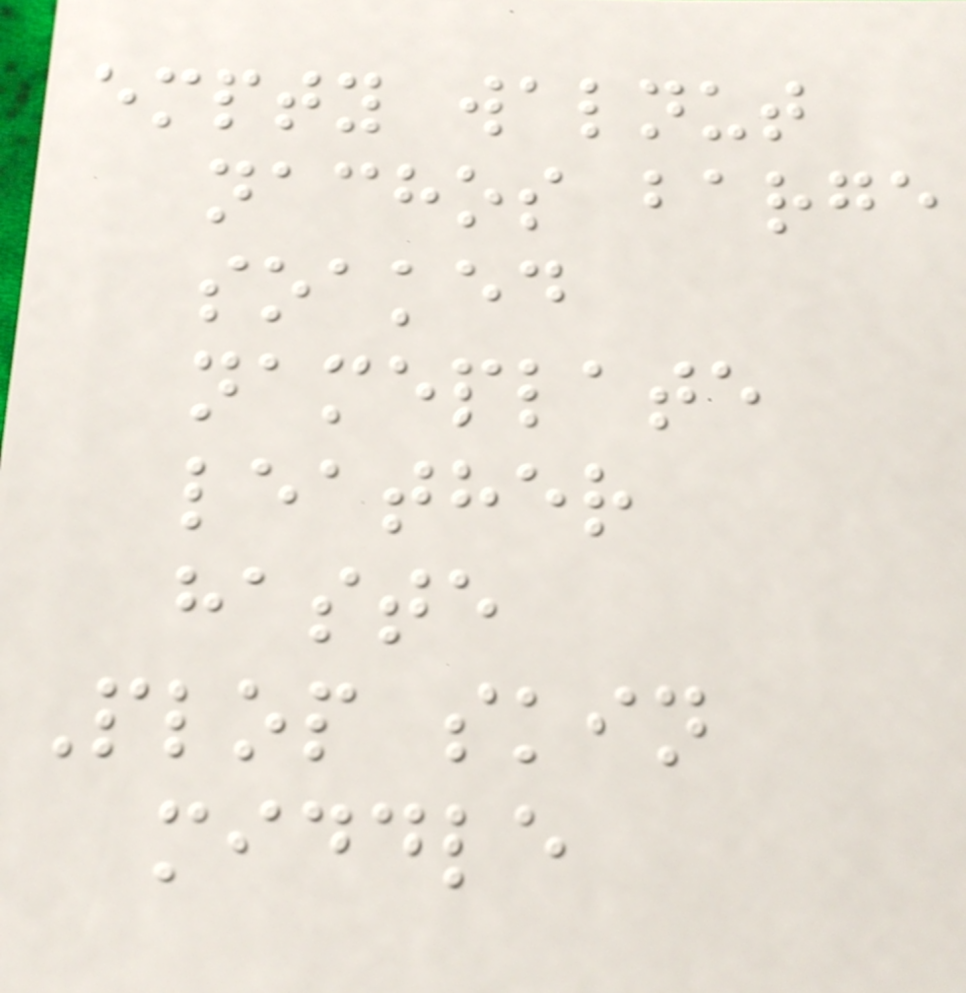empty walnut
nachos barge
soaked
nameplate
leather
haste
Plop skin
middle
